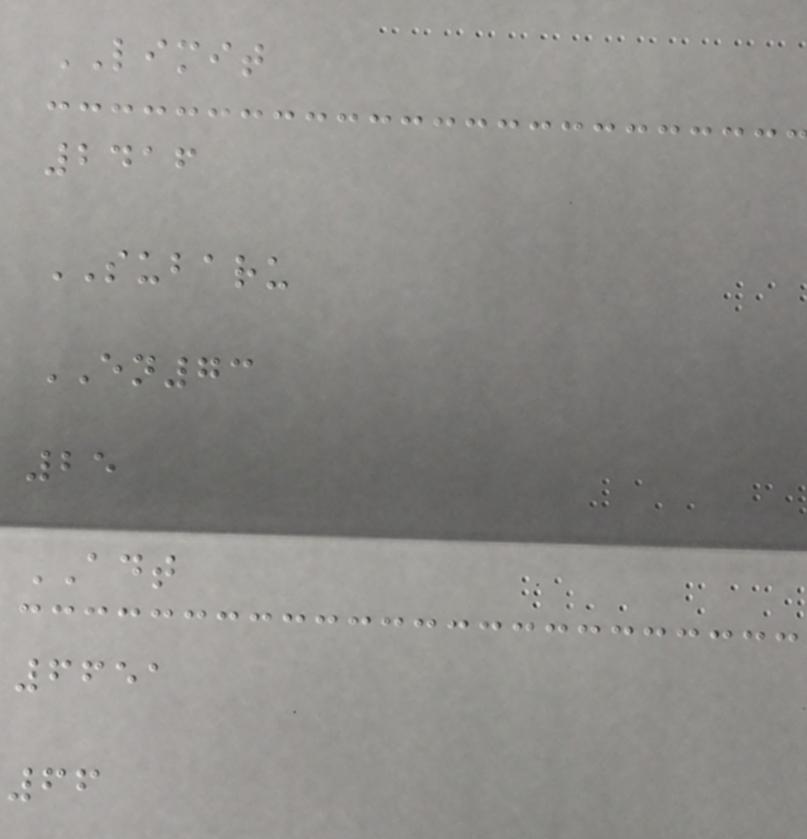LIMIT
2416
SUBARU
EN73
25
ADT
6651
66
